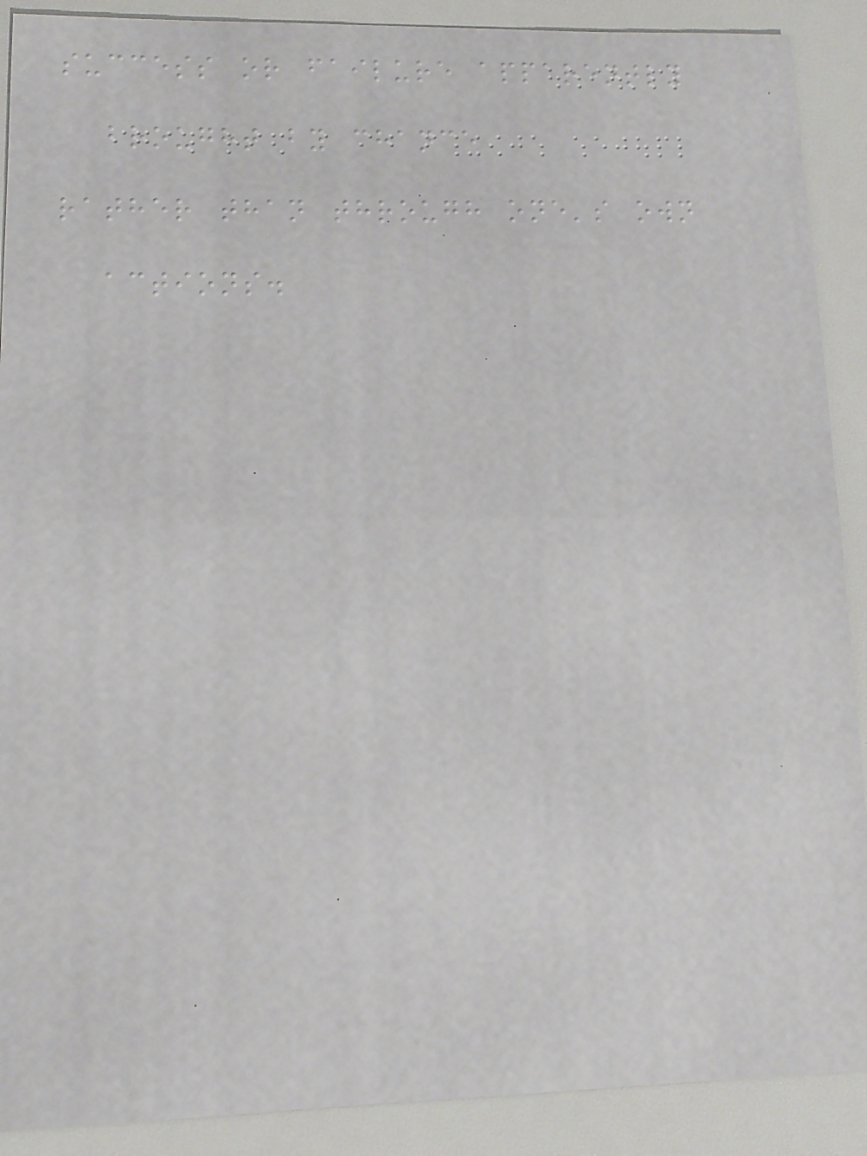success or failure apparently
brought by chance
rather than through one's own
actions.
